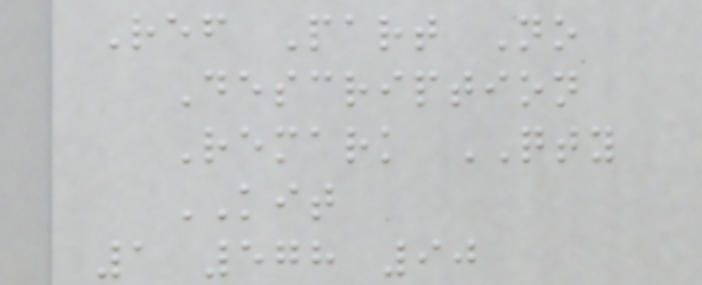Ref Part No
Description
Remark QTY
KIT
1 578 90
